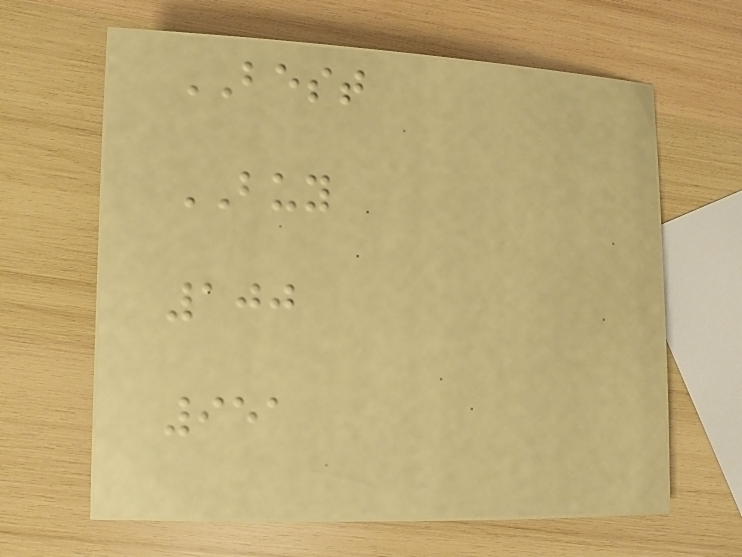BEST
BUY
100
951
